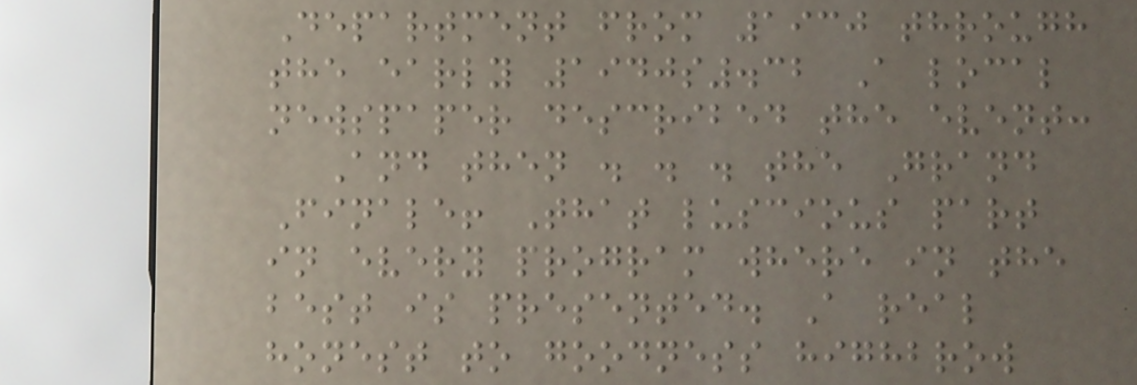Department from 1930 through
the early 1940s.32 A local
newspaper described the event:
And then . . . the Grand
Finale! That luscious part
in every program where in the
best is presented. A real
honest to goodness highbrow
